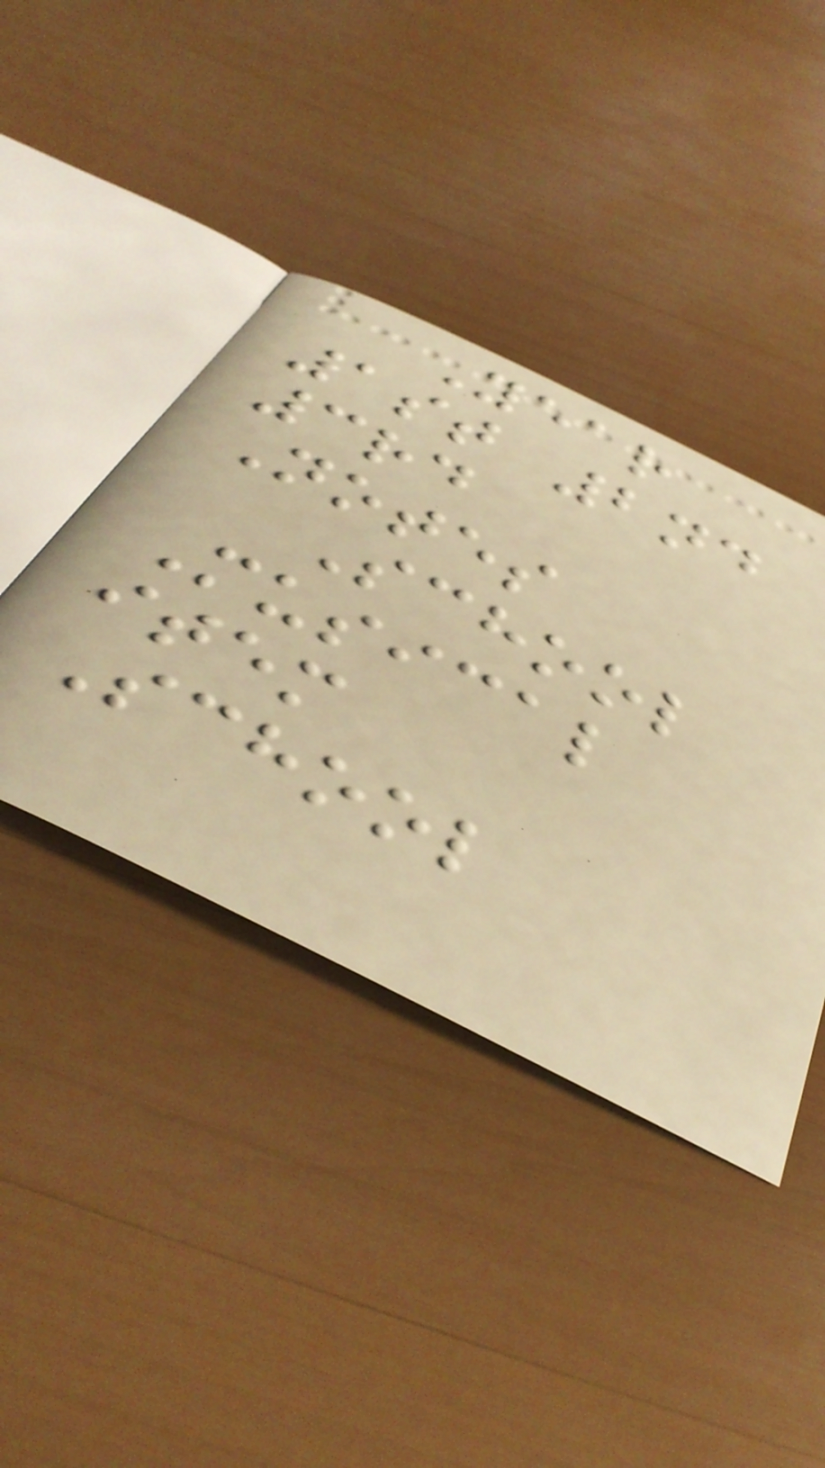Year
1st 2nd
3rd
Notes
School
Musical
item
School
